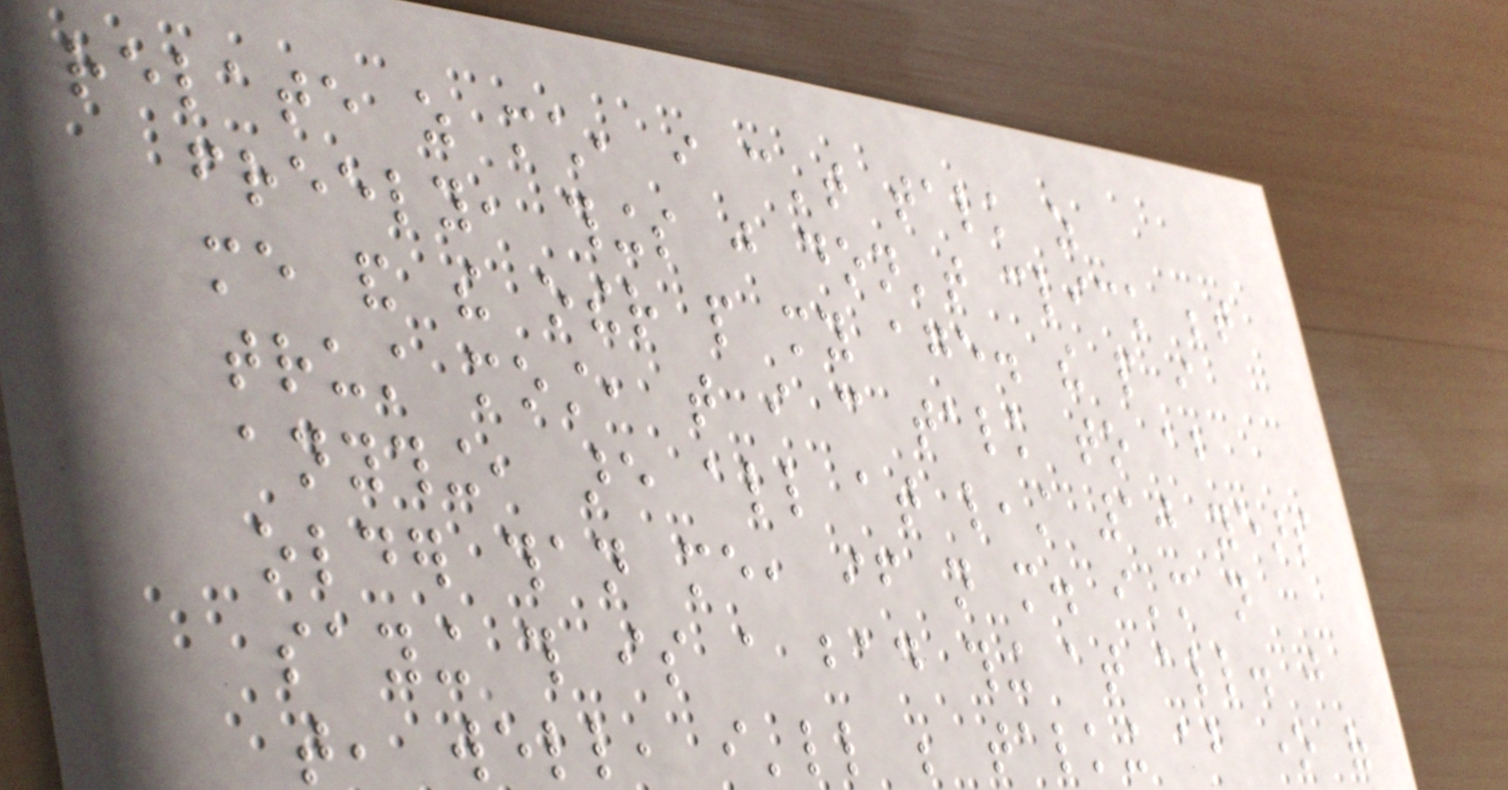relate as much, i can't talk as
freely, things just don't click between
me and the other people my age. the people i
trust most, that i can talk to about
anything, are all at least 10 years
older than me, if not more. i'm not
saying this is a bad thing at all. just
that, well, i'll be talking about one of
